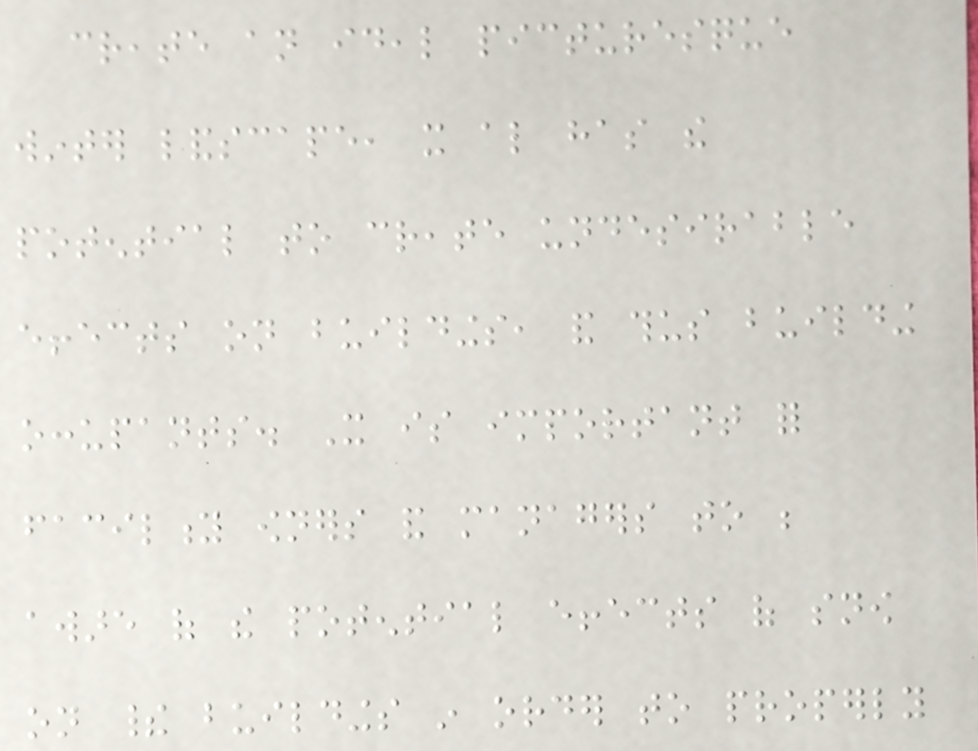create an ideal picturesque
winter landscape, it also has the
potential to create undesirable
effects on buildings, and thus building
occupants. It is important for
facility owners and managers to be
aware of the potential effects of snow
on their buildings in order to properly
